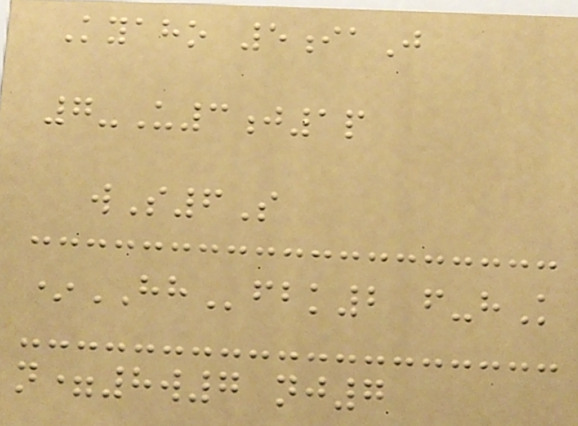Kyaho 5iaJ
7-U3j1p
wS6S
*HHfbk2 f-hK
n=8w7 nj7
